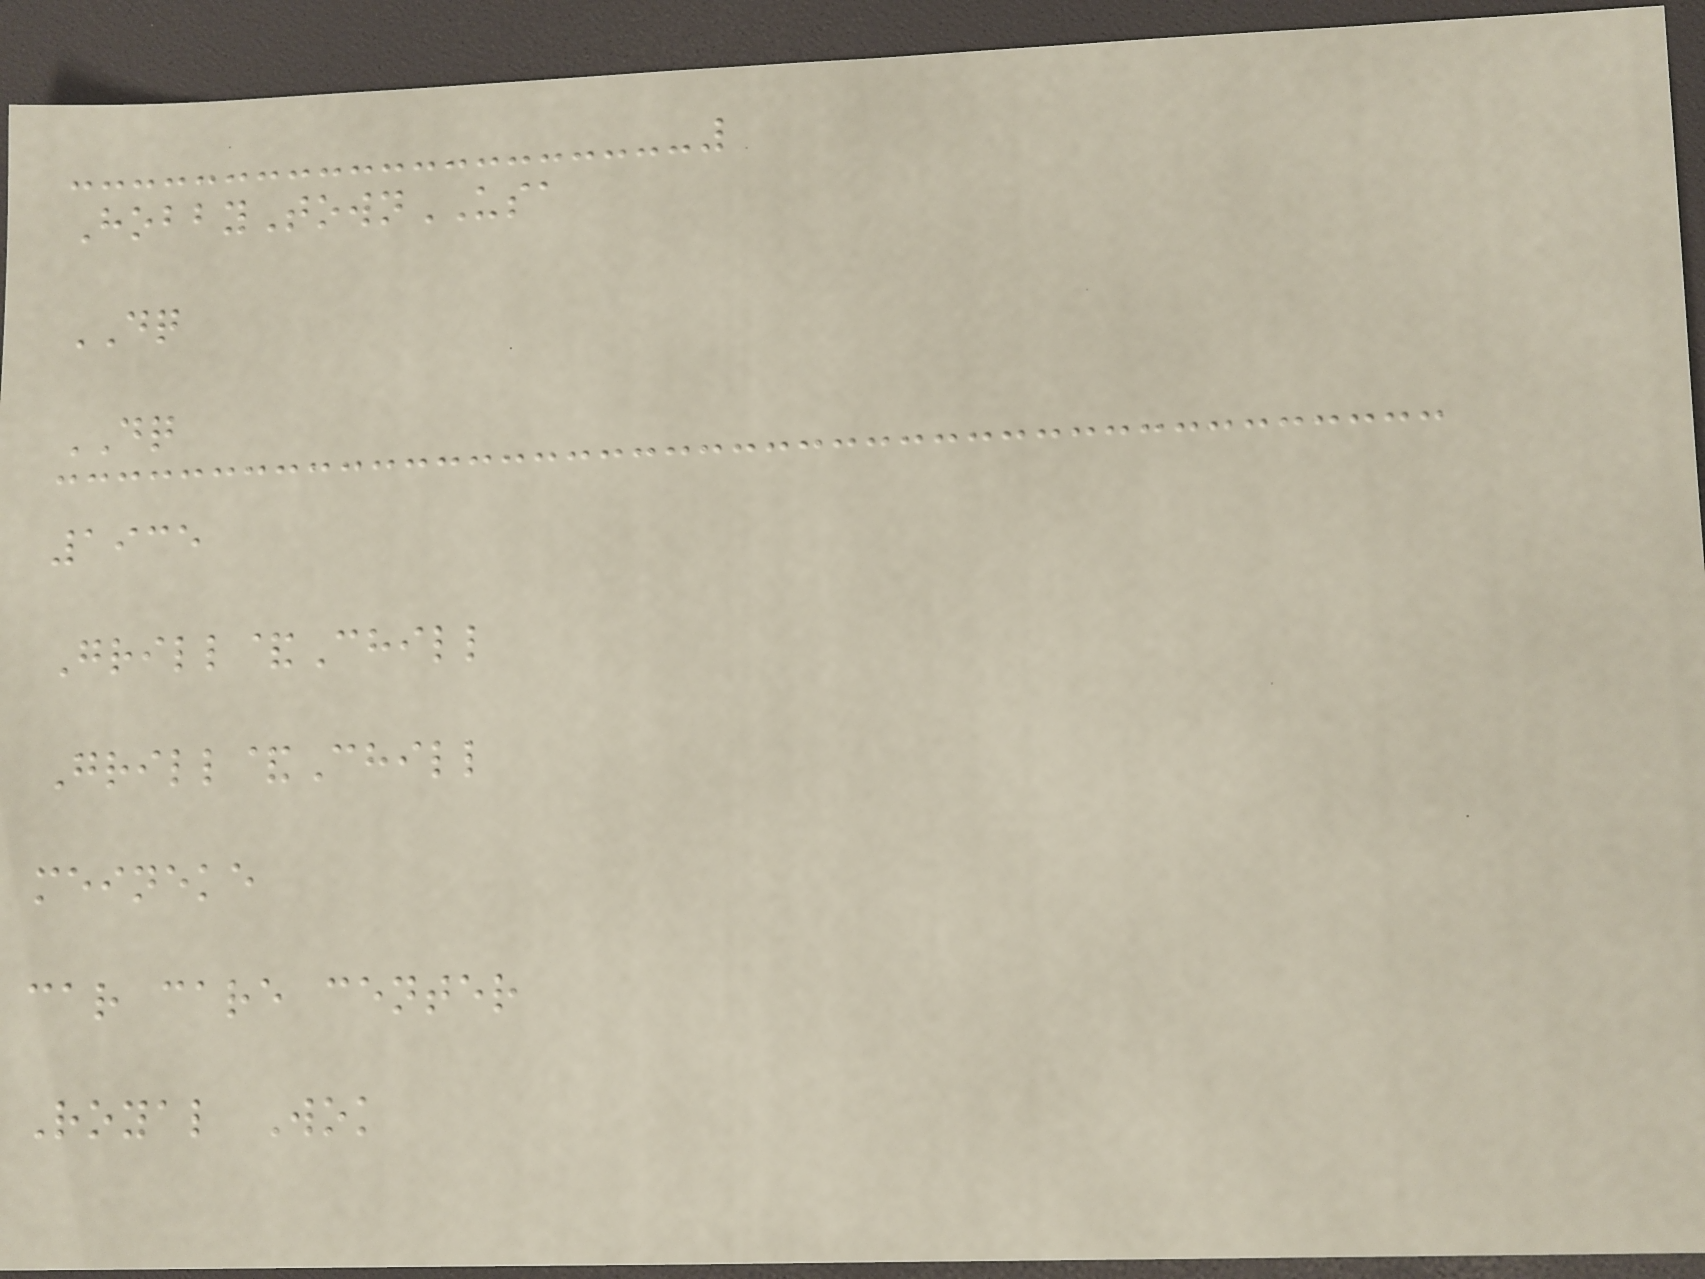HobbyTownUSA
DQ
DQ
1935
Grill&Chill
Grill&Chill
meineke
car care center
Royal Wok
